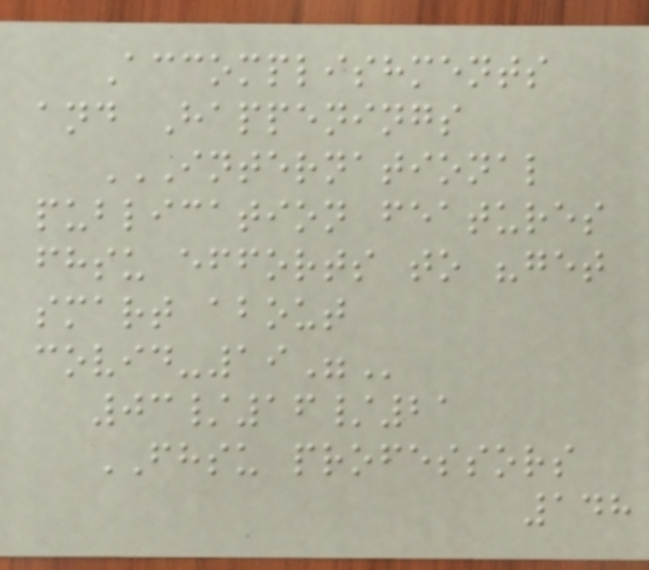Accomplishments
and Happenings
INTERNATIONAL
PUBLICATION FEATURES
FHSU EFFORTS TO "GET
SMART ABOUT
COVID-19"
03/16/21
FHSU professors
148
